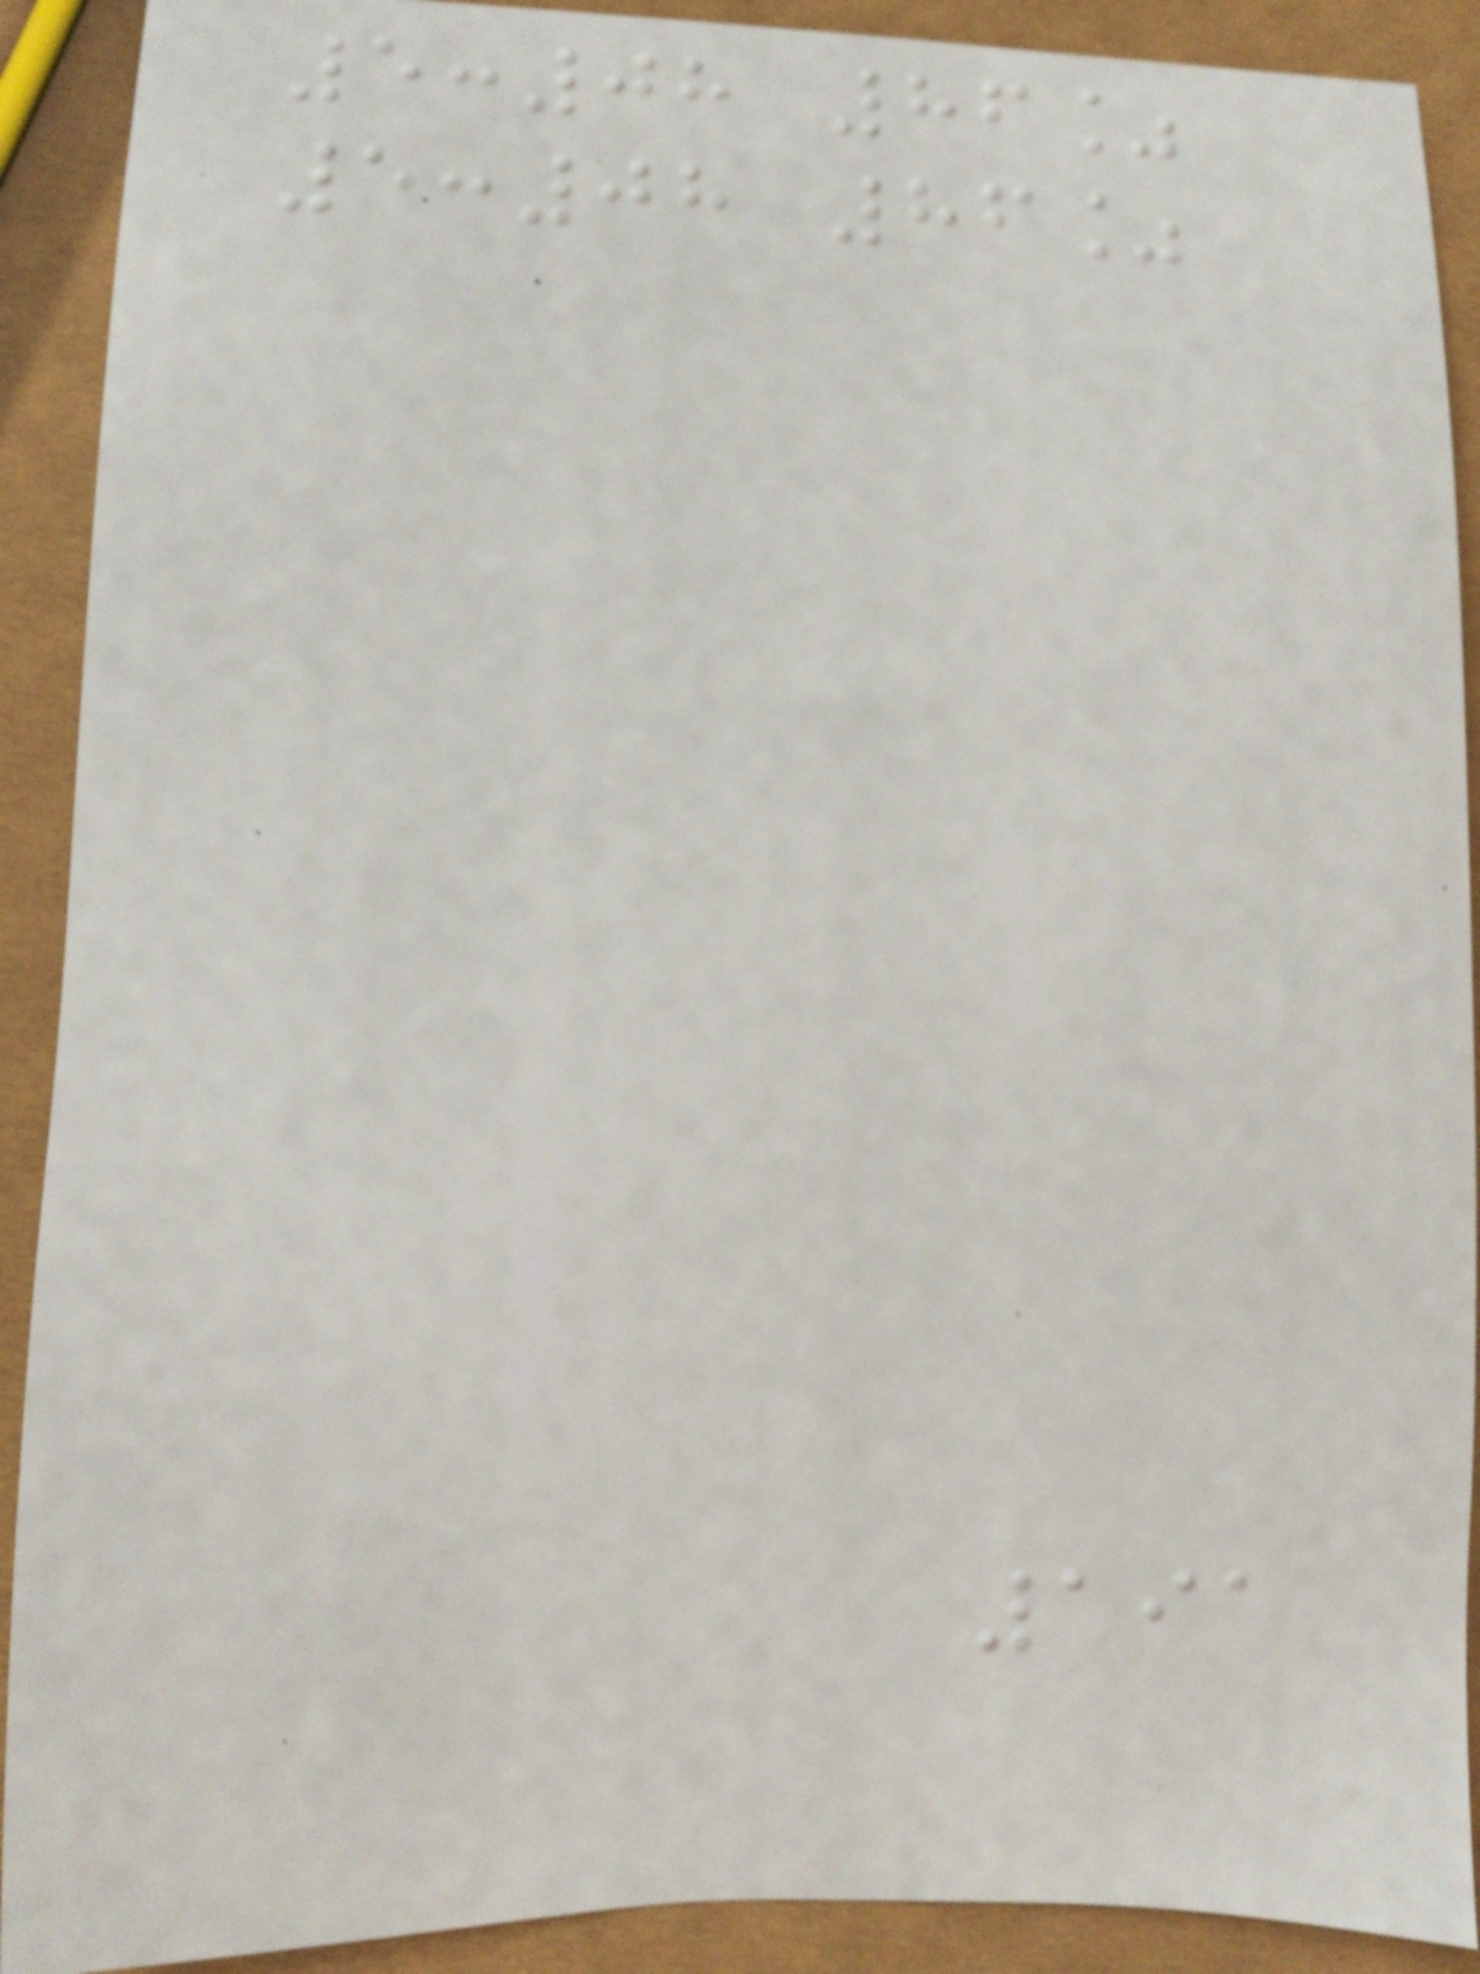5:08 86%
5:08 86%
191
